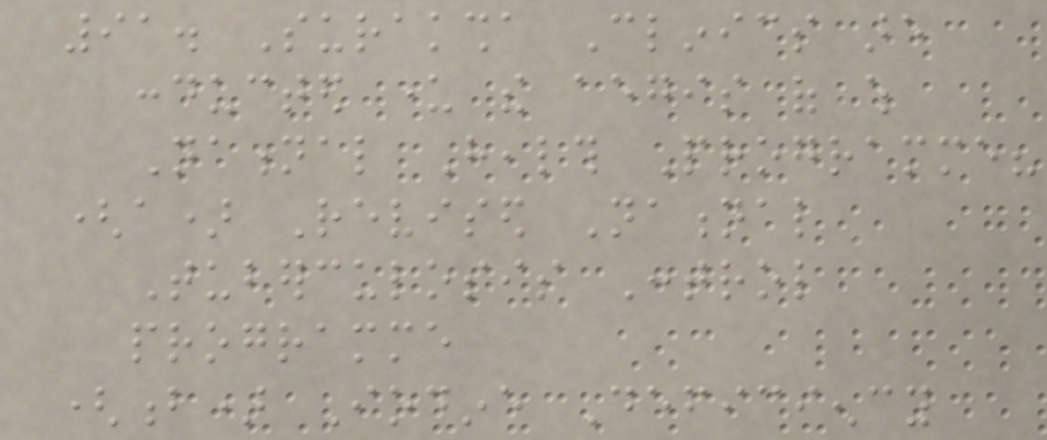91. Suraksha Clinics are
conducted under the aegis of which
National Health Programme?
(a) Revised National
Tuberculosis Control
programme
(b) Iodine Deficiency
